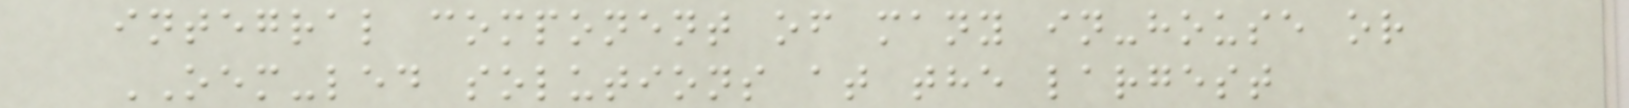integral component of many in-house or
OEM-led solutions at the largest
